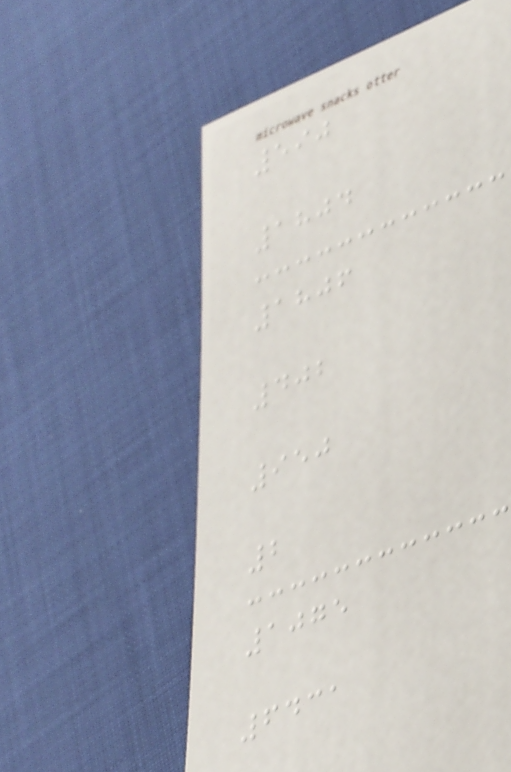590
1804
1806
402
950
2
1075
6431
